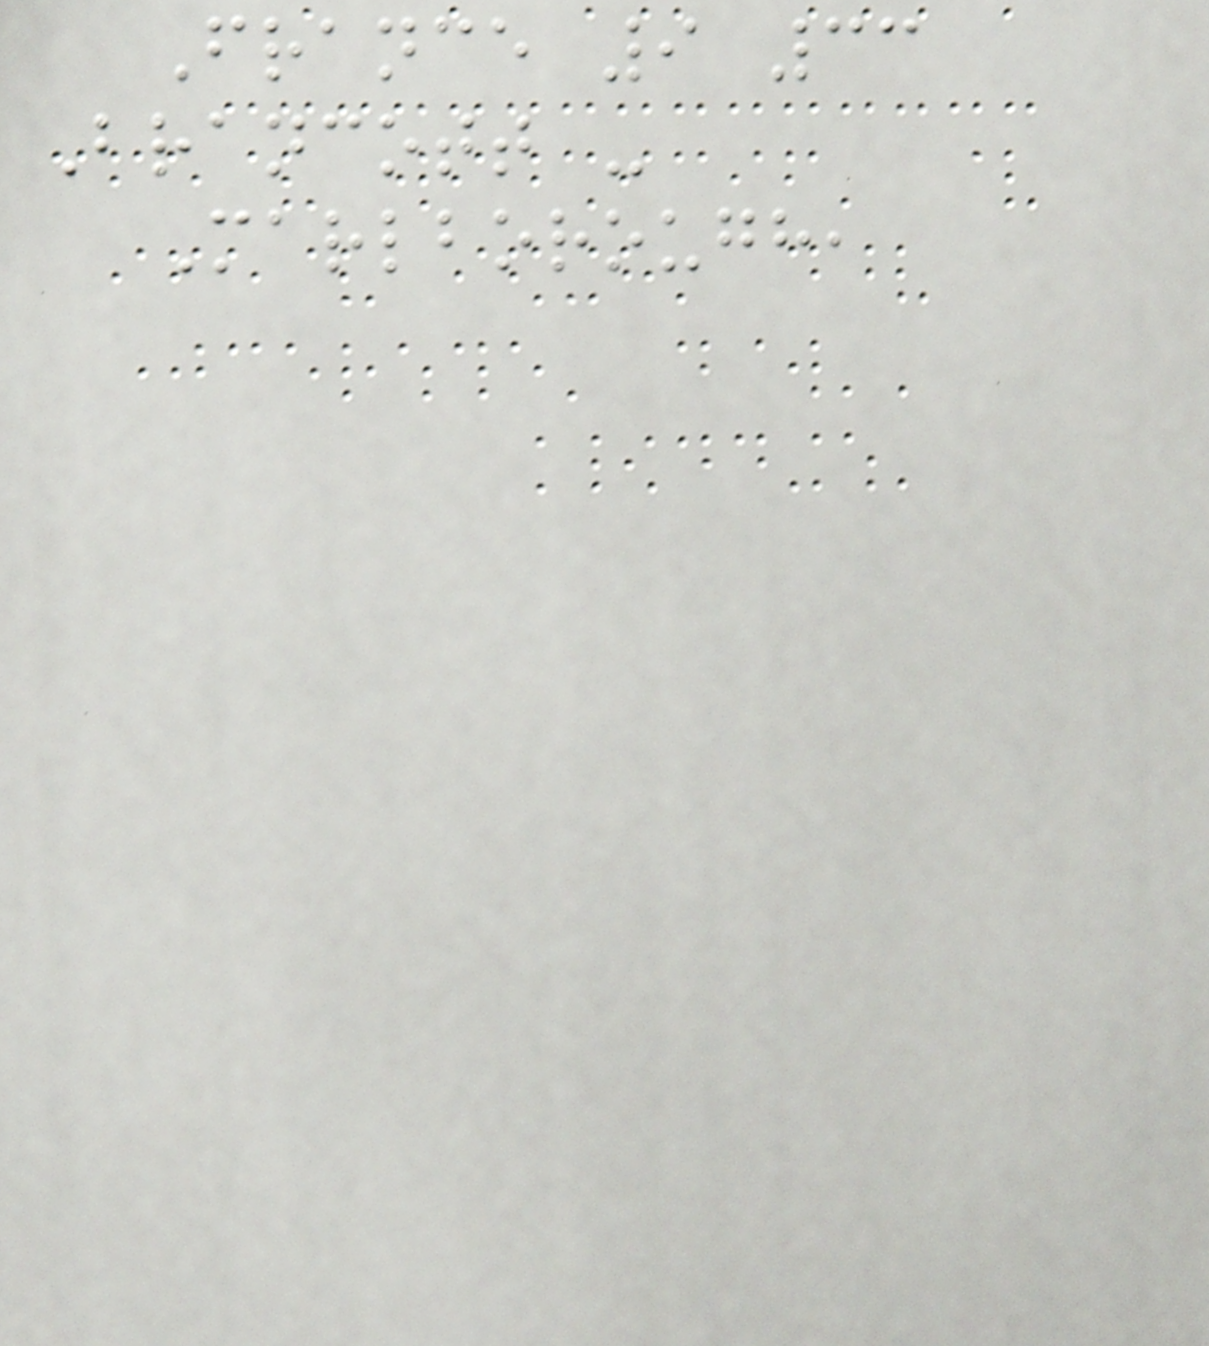France 9 33
Brancott -
Marlborough,
